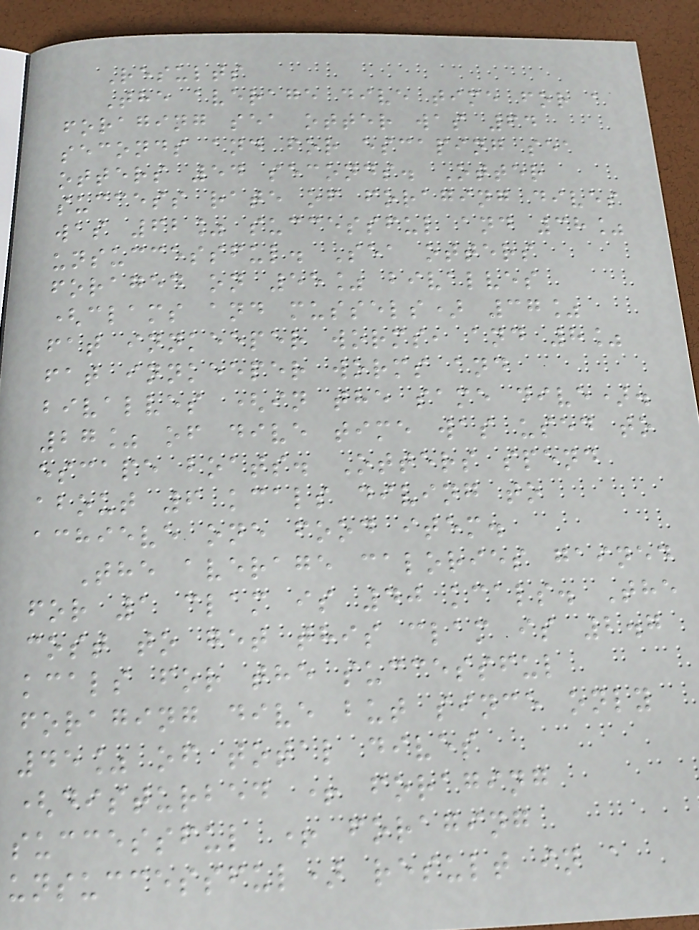Results
The average dive time for a
foraging sea otter was 64
seconds and for escaping sea
otters 54 seconds. Otter
success rate of foraging dives
was 62% successful and 38%
unsuccessful. Sea otters
foraged on 55% bivalves
(clams and mussels) 37%
fat innkeeper worms, and 8%
fat innkeeper worms and
bivalves (in the same dive).
27% of dive time was used to
escape boats. Otters spend
about 6 kcals diving to
achieve one food item.
The average calories gained
for 1 clam is 40 kcals. The
cost to get this clam is 2.7
kcals for the successful
foraging dive but since only
45% of total dives
(disturbed + foraging
successful + foraging
unsuccessful) result in a
